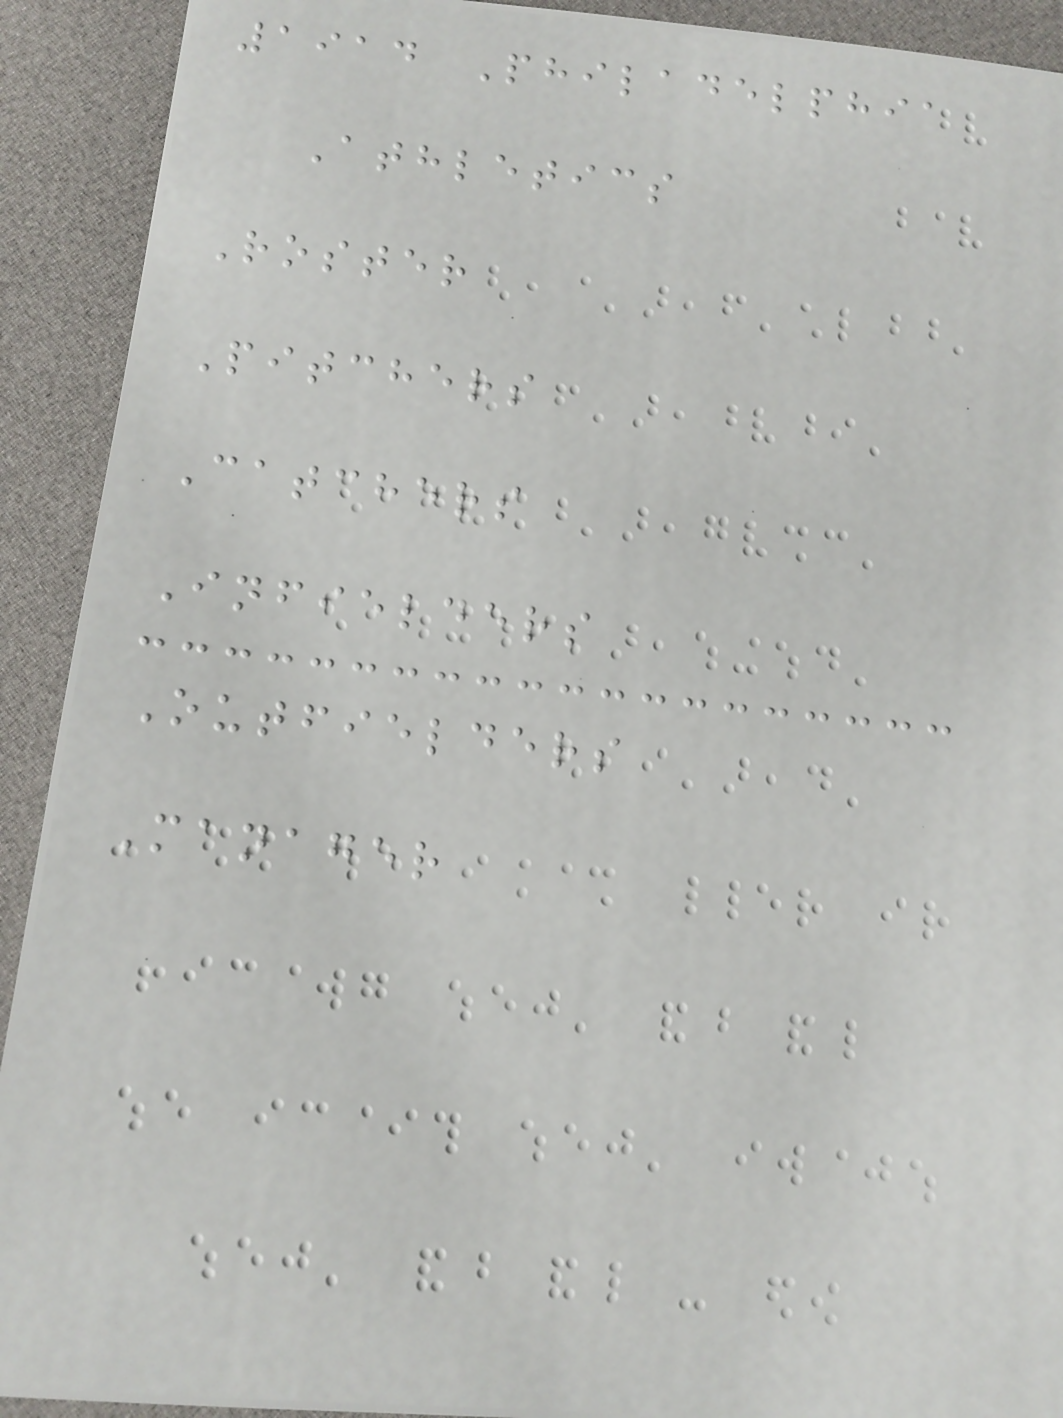1914 Philadelphia
Athletics
Roster
Pitchers
Catchers
Infielders
Outfielders
Manager
